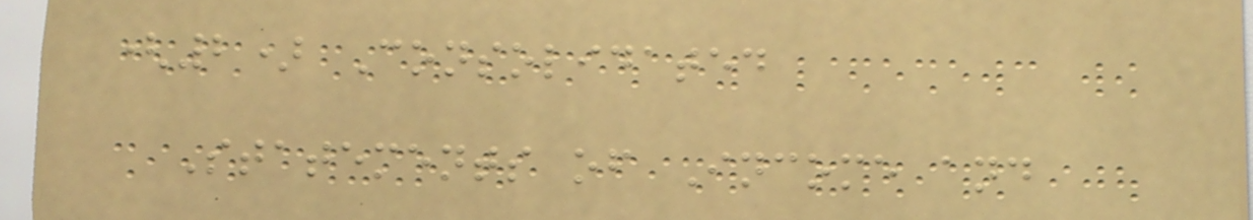(2) Consolidated
Statements of Income and
